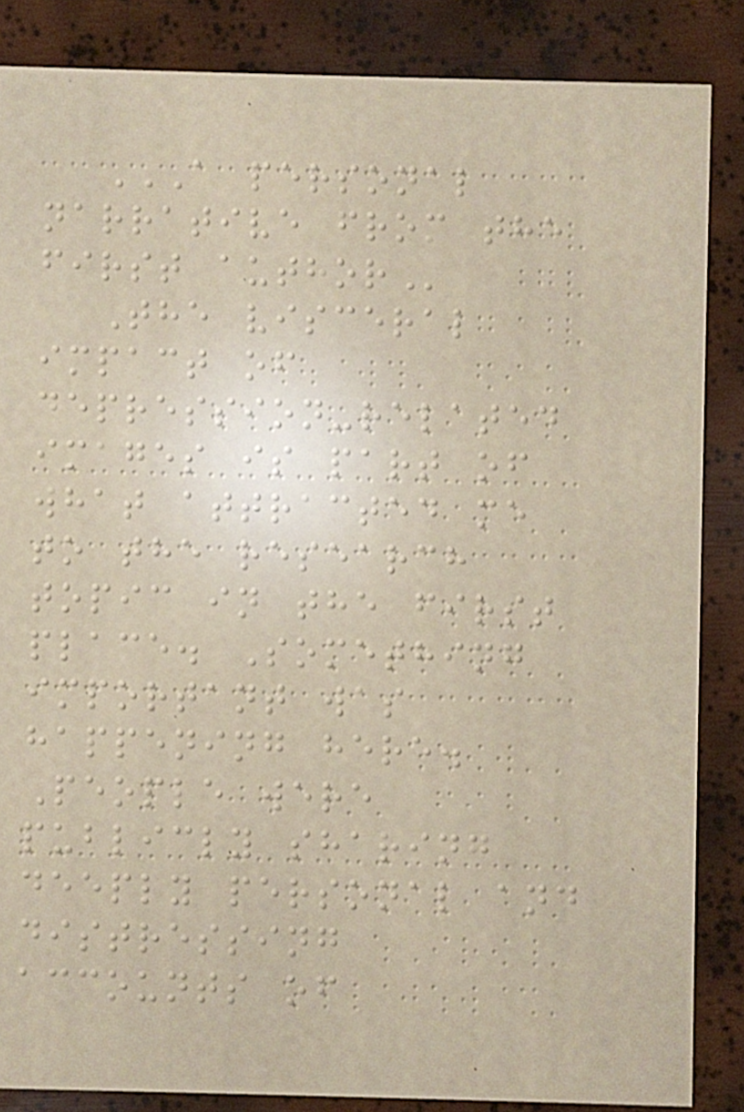A PERSONAL
NARRATIVE FROM THE
FIRST AUTHOR
The visceral
impact of
depression-related
images is part of
what attracted me
to the research
topic in the first
place. Something
important was
happening here.
People were
publicly sharing
deeply personal and
distressing
accounts of
